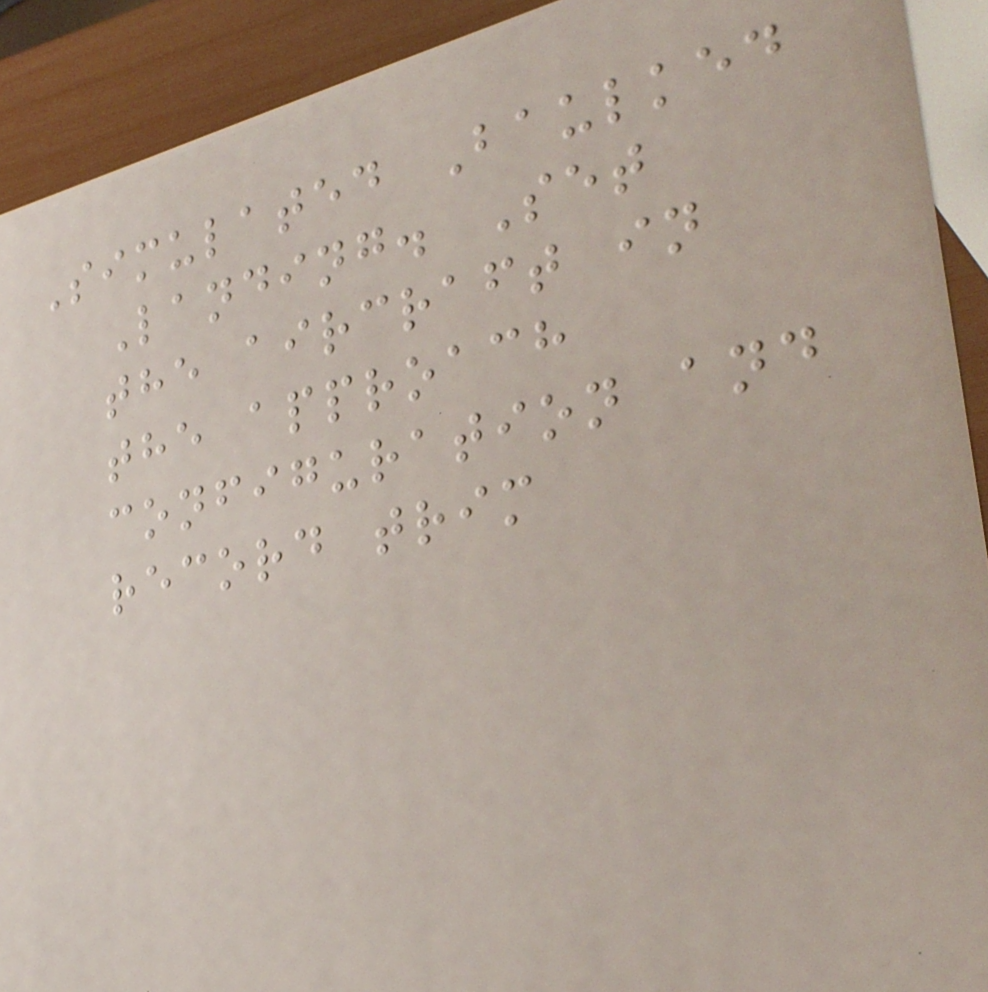Simulated Baulked
Landing. Set
the aircraft in
the approach
configuration and
record trim
